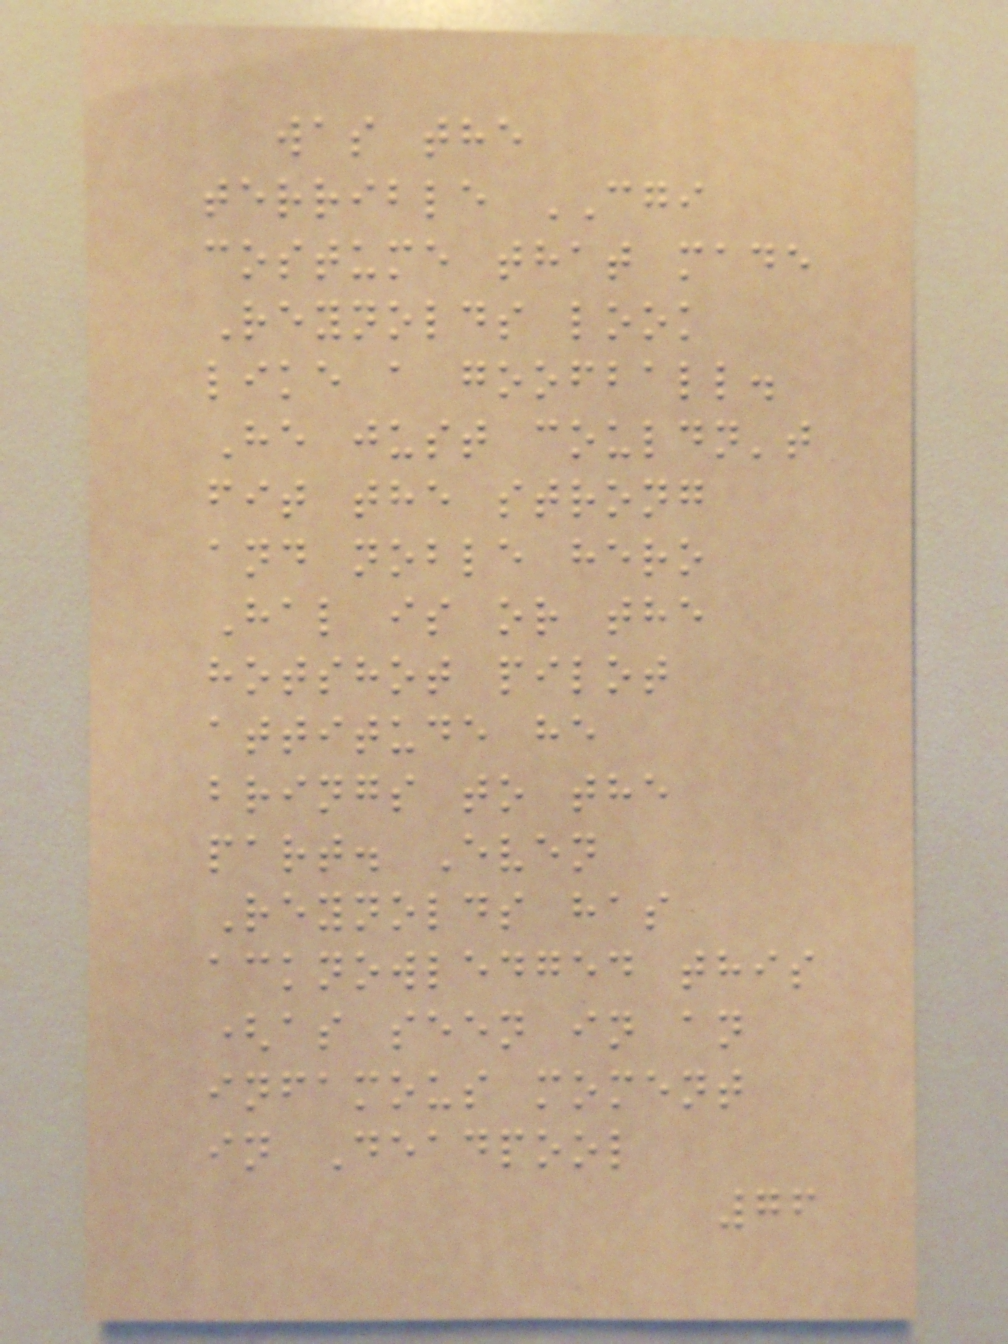was the
terrible CGI
costume that made
Reynolds look
like a goofball.
He just couldn't
fit the strong
and noble hero
Hal is or the
hotshot pilot
attitude he
brings to the
part. Even
Reynolds has
acknowledged this
(as seen in an
infamous moment
in Deadpool
76
